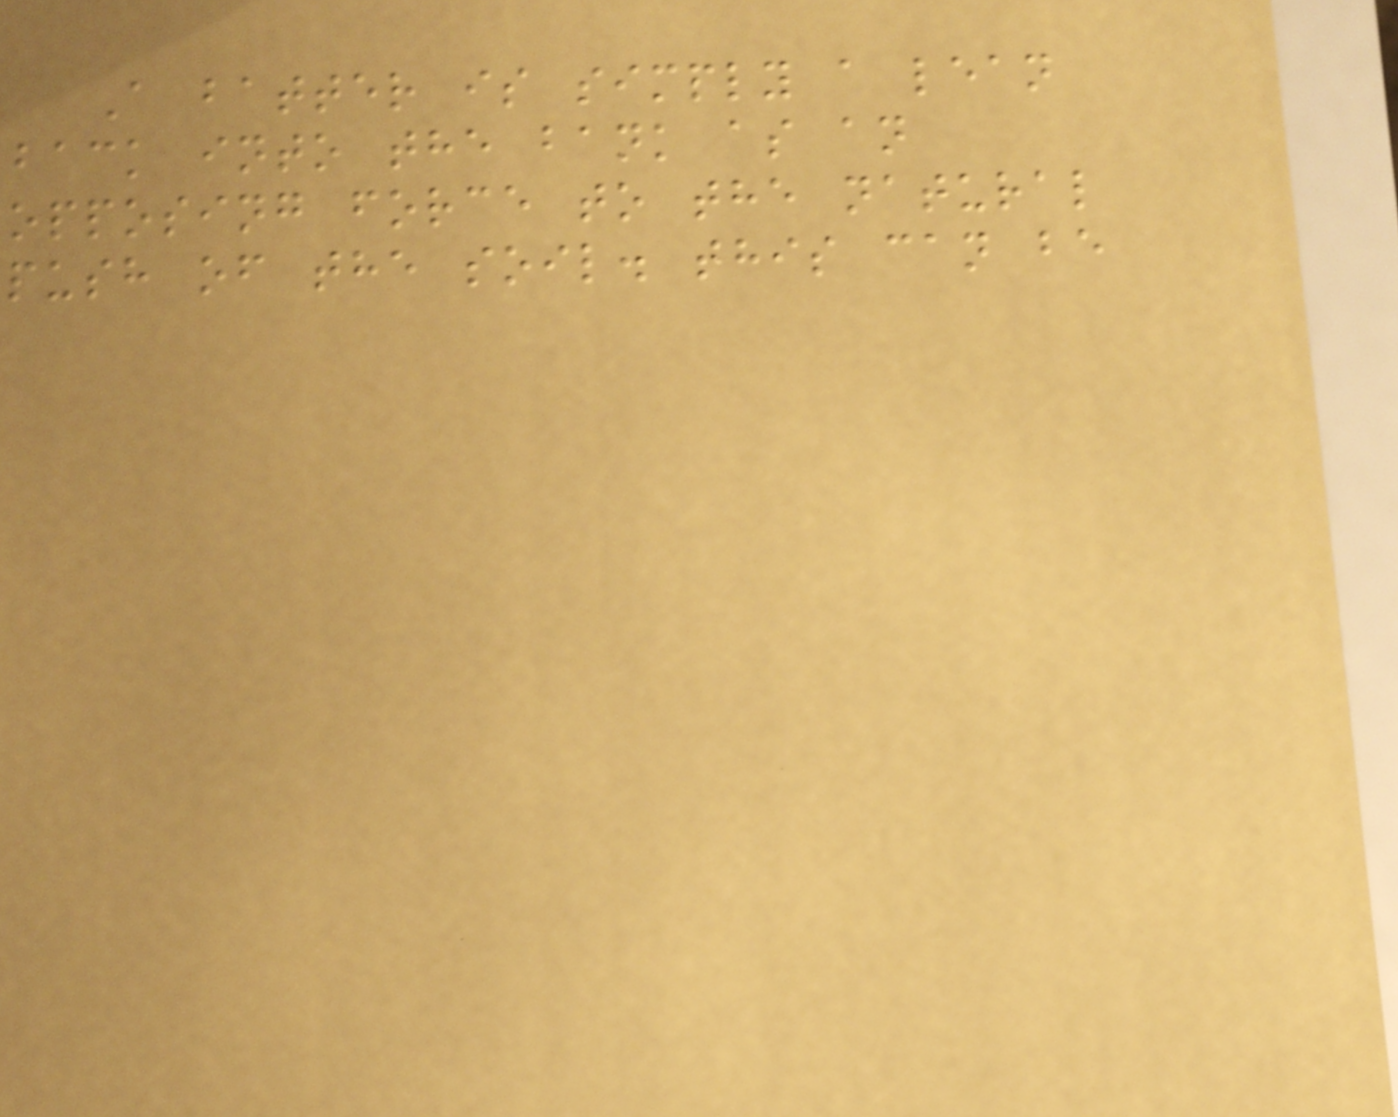A batter is simply a lean
back into the bank as an
opposing force to the natural
push of the soil. this can be
